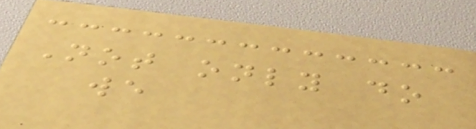Not only do
we
